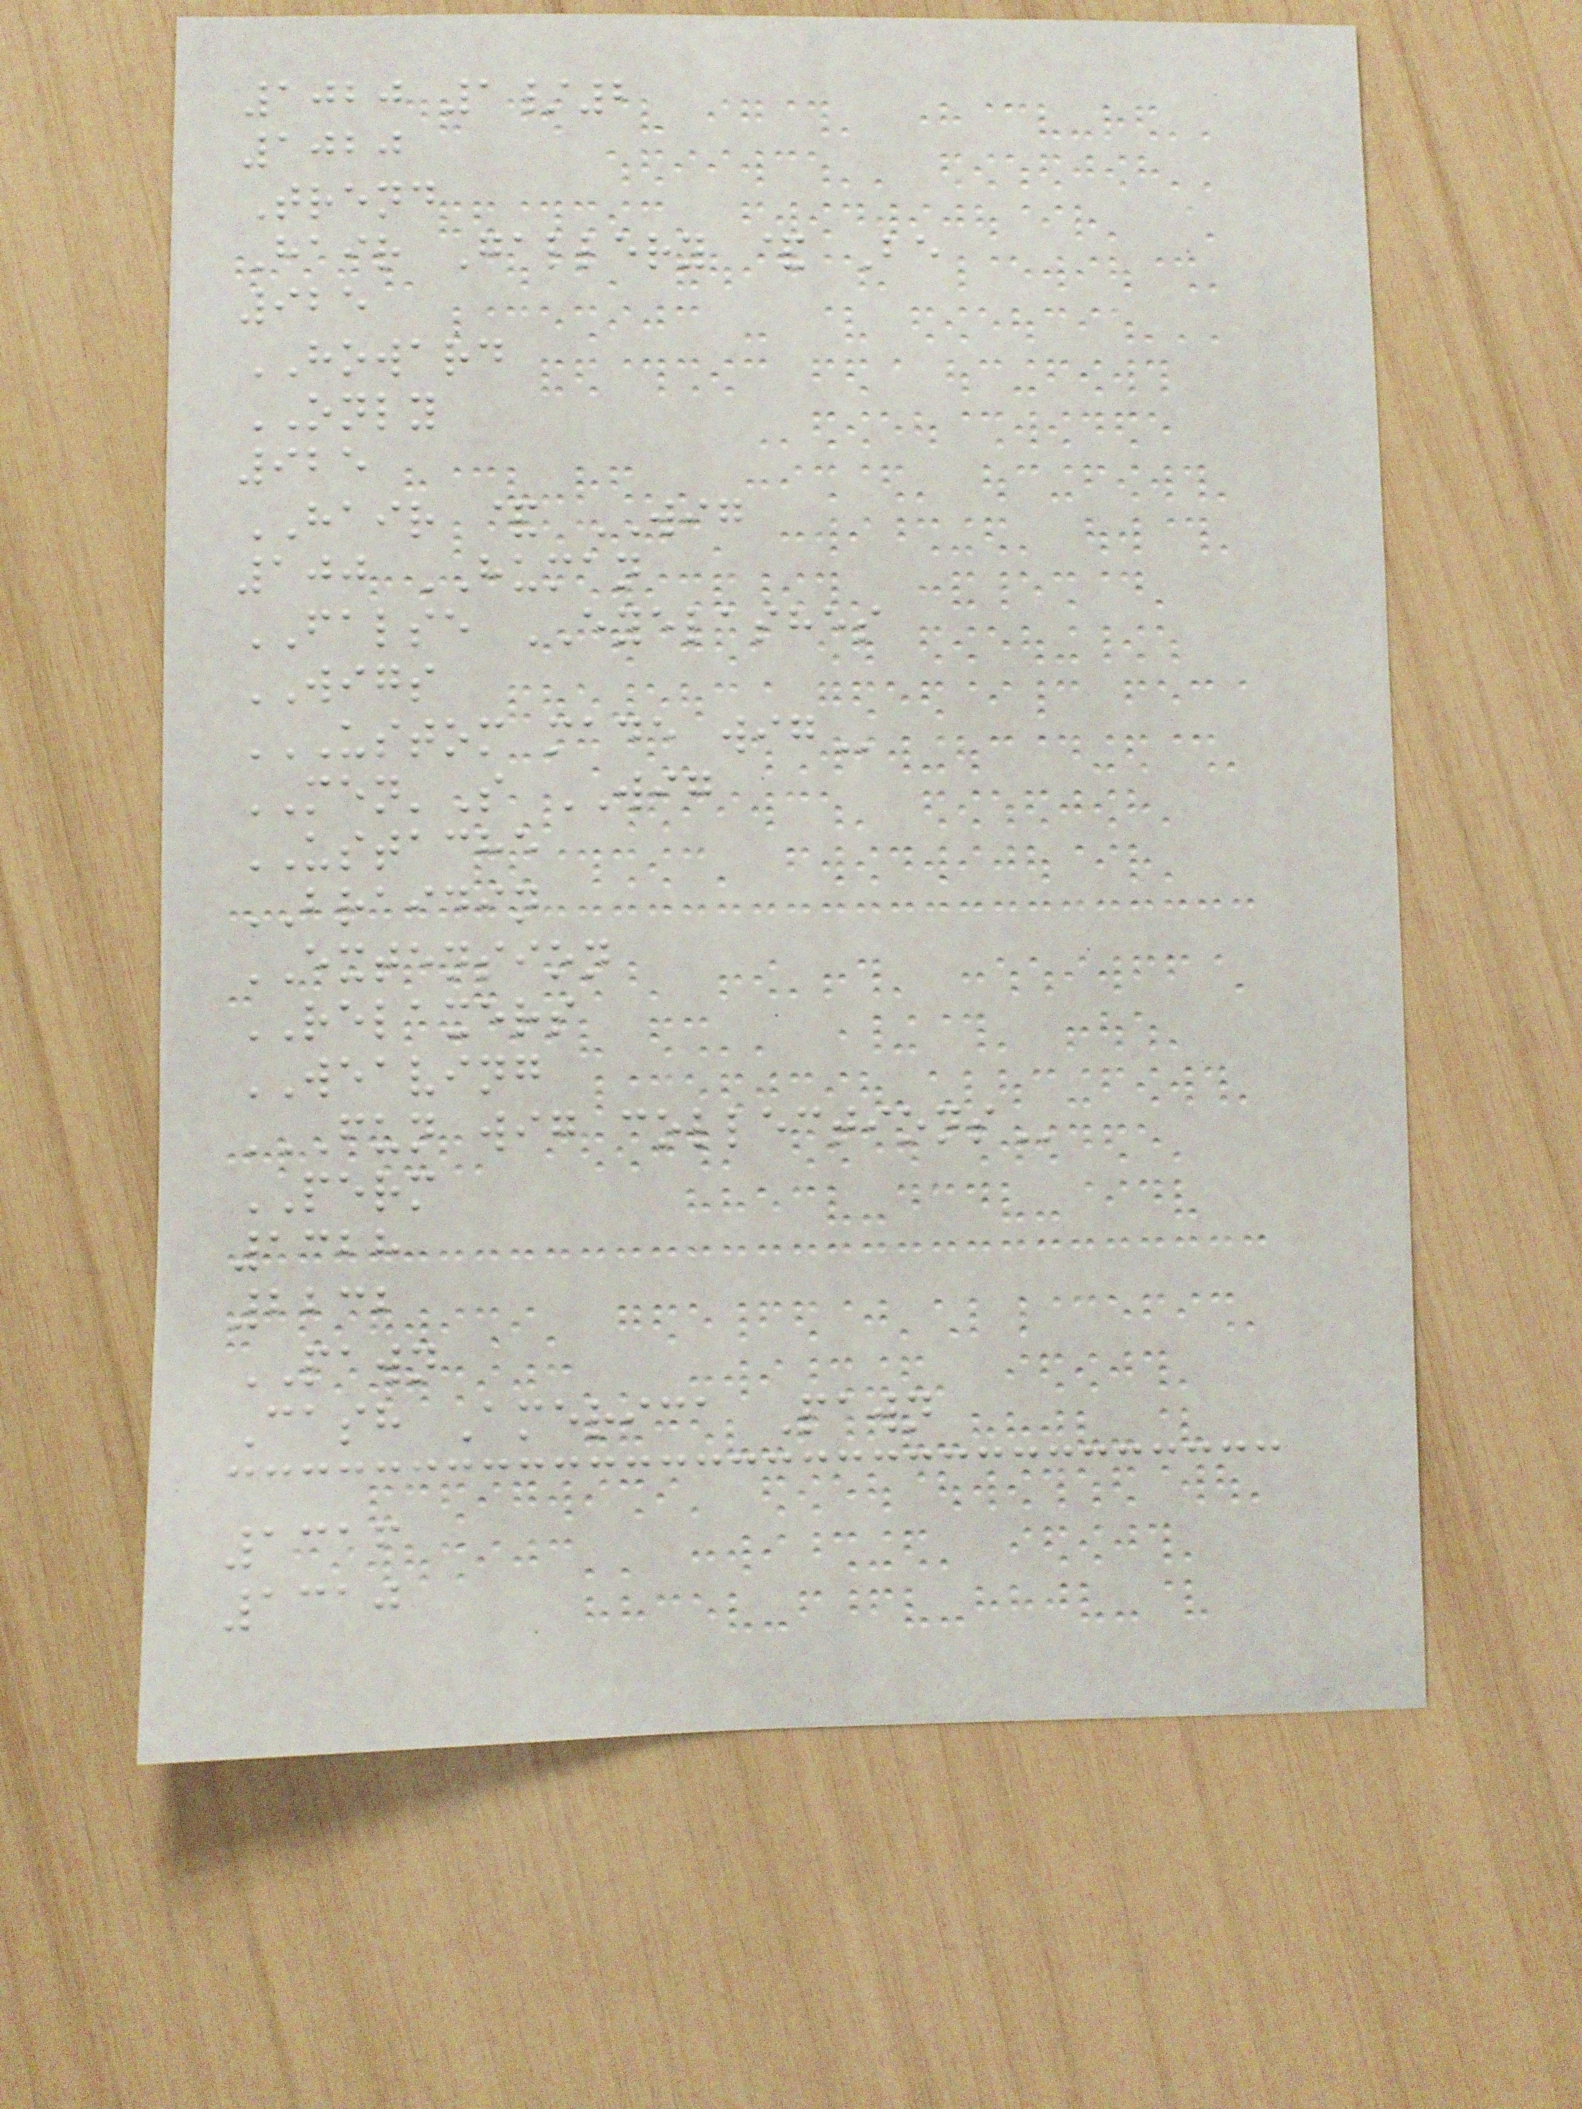1020 1/2
1020
Trend
Hair Gallery & Be
925
HOWARD
ONLY
925
HAIR & WIG
100 HUMAN
FALSE EYELASHES
WIGS
USTOM MADE WIG
MEN'S WIG
USTACHE
BRAIDIN
EXTENSION
RELAXERS
WEAVING
FUN WIG COLLECTIONS
PERM
1328
2232
PAWN
Cash America Pawn
1316
1310
